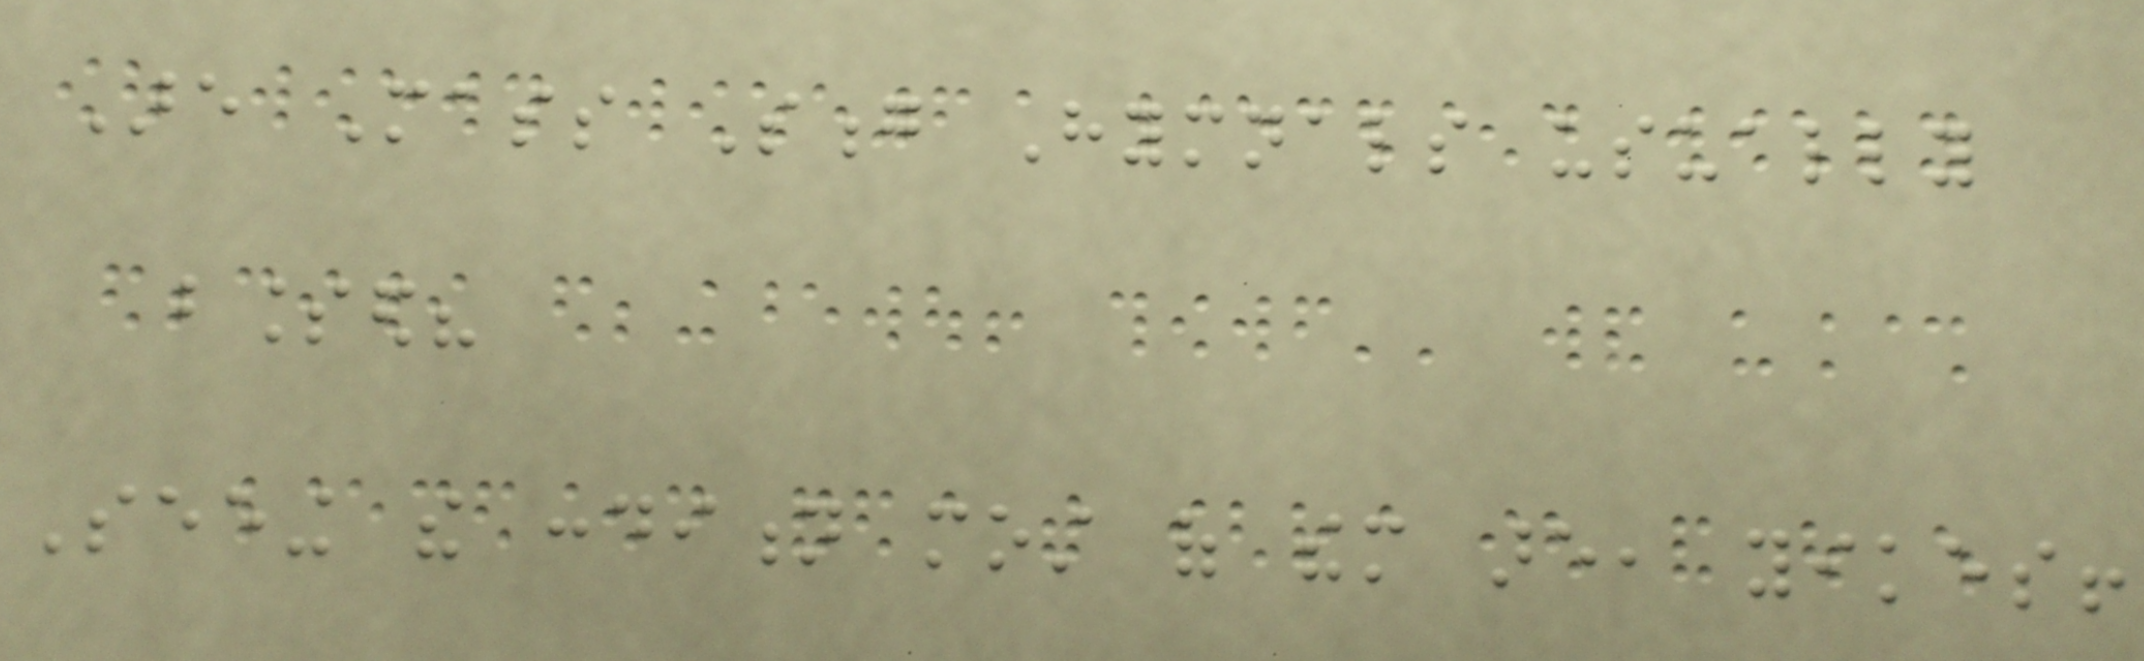Are Mass Song Hymnals usually
blessed?
Seeing the condition most of them are, yikes!
